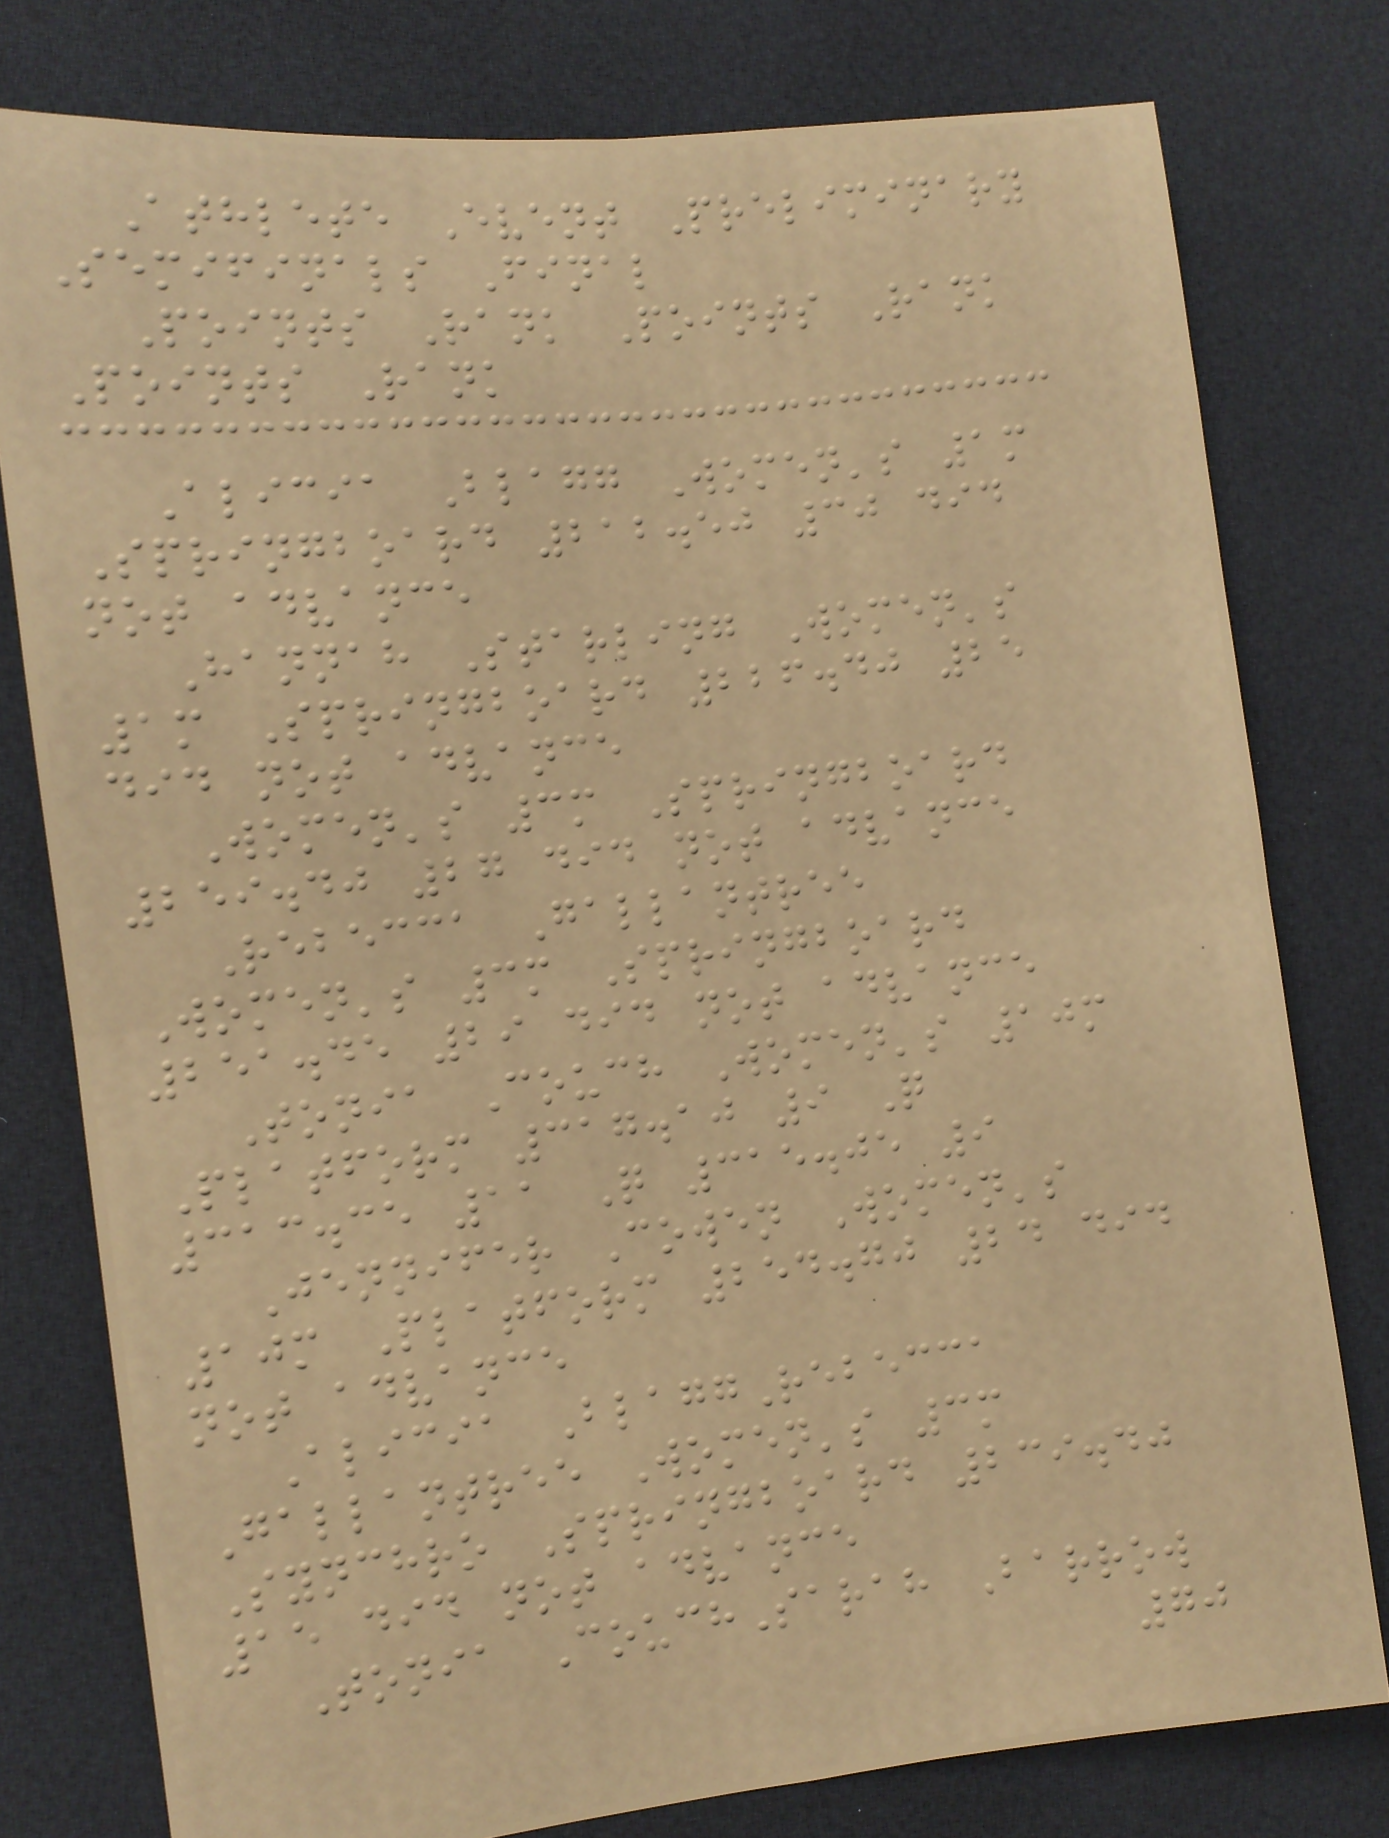Athlete Event Preliminary
Semifinals Final
Points Rank Points Rank
Points Rank
Alicia Blagg Women's 1m
Springboard 212.50 30 did
not advance
Hannah Starling Women's
1m Springboard 226.40 25
did not advance
Women's 3m Springboard
259.40 27 did not advance
Rebecca Gallantree
Women's 3m Springboard
251.45 29 did not advance
Tonia Couch Women's 10m
Platform 317.10 9 Q
313.35 11 Q 315.05 9
Jennifer Cowen Women's
10m Platform 254.70 24 did
not advance
Alicia BlaggRebecca
Gallantree Women's 3m
Synchro Springboard 239.40
15 did not advance
Tonia CouchSarah Barrow
70
